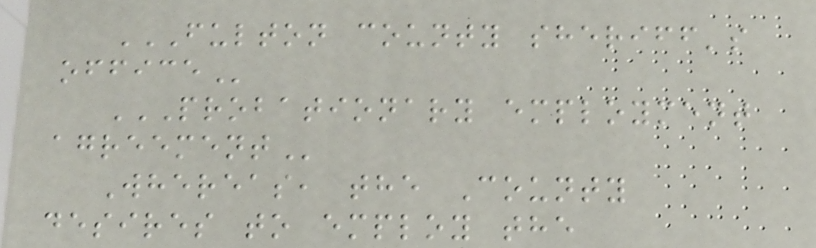FULTON COUNTY SHERIFF'S
OFFICE
PROBATIONARY EMPLOYMENT
AGREEMENT
Whereas, the County
desires to employ the
